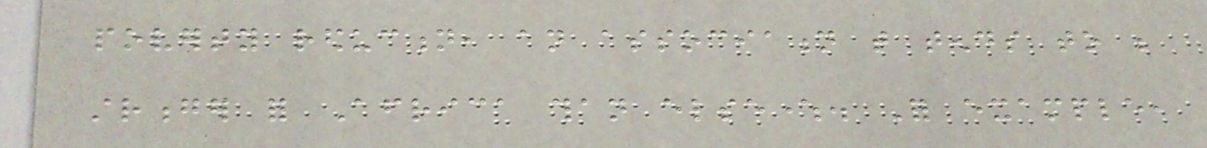poverty reduction, an association that tends to be
stronger for Africa than elsewhere. For example,
